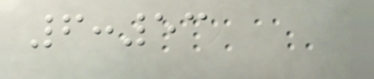6:53
